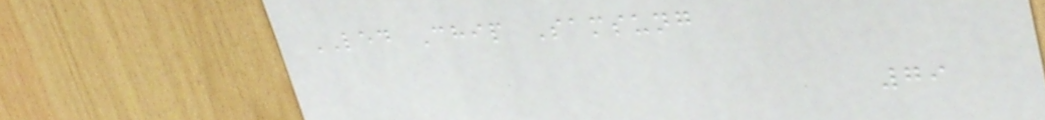LED Chip Samsung
79
